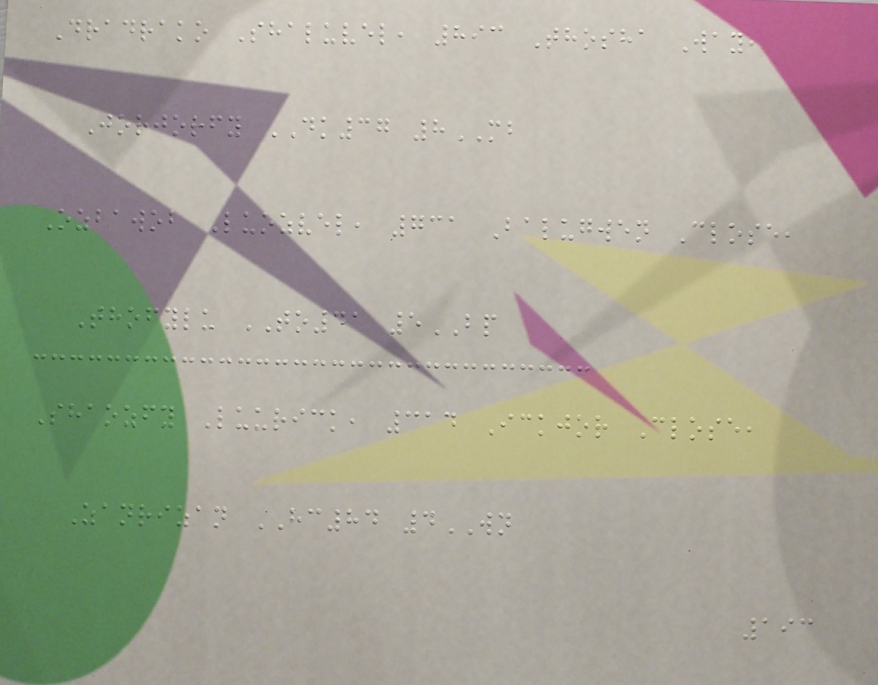Dradrako Shaluvel, 893 Thosha Way,
Jorjorfy DK37 8MB
Ozbawob Luozvel, 731 Balugwen Close,
Thofylu TO41 5BP
Shaozfy Luurick, 314 Ickjor Close,
Zanrizan HC84 4WN
193
